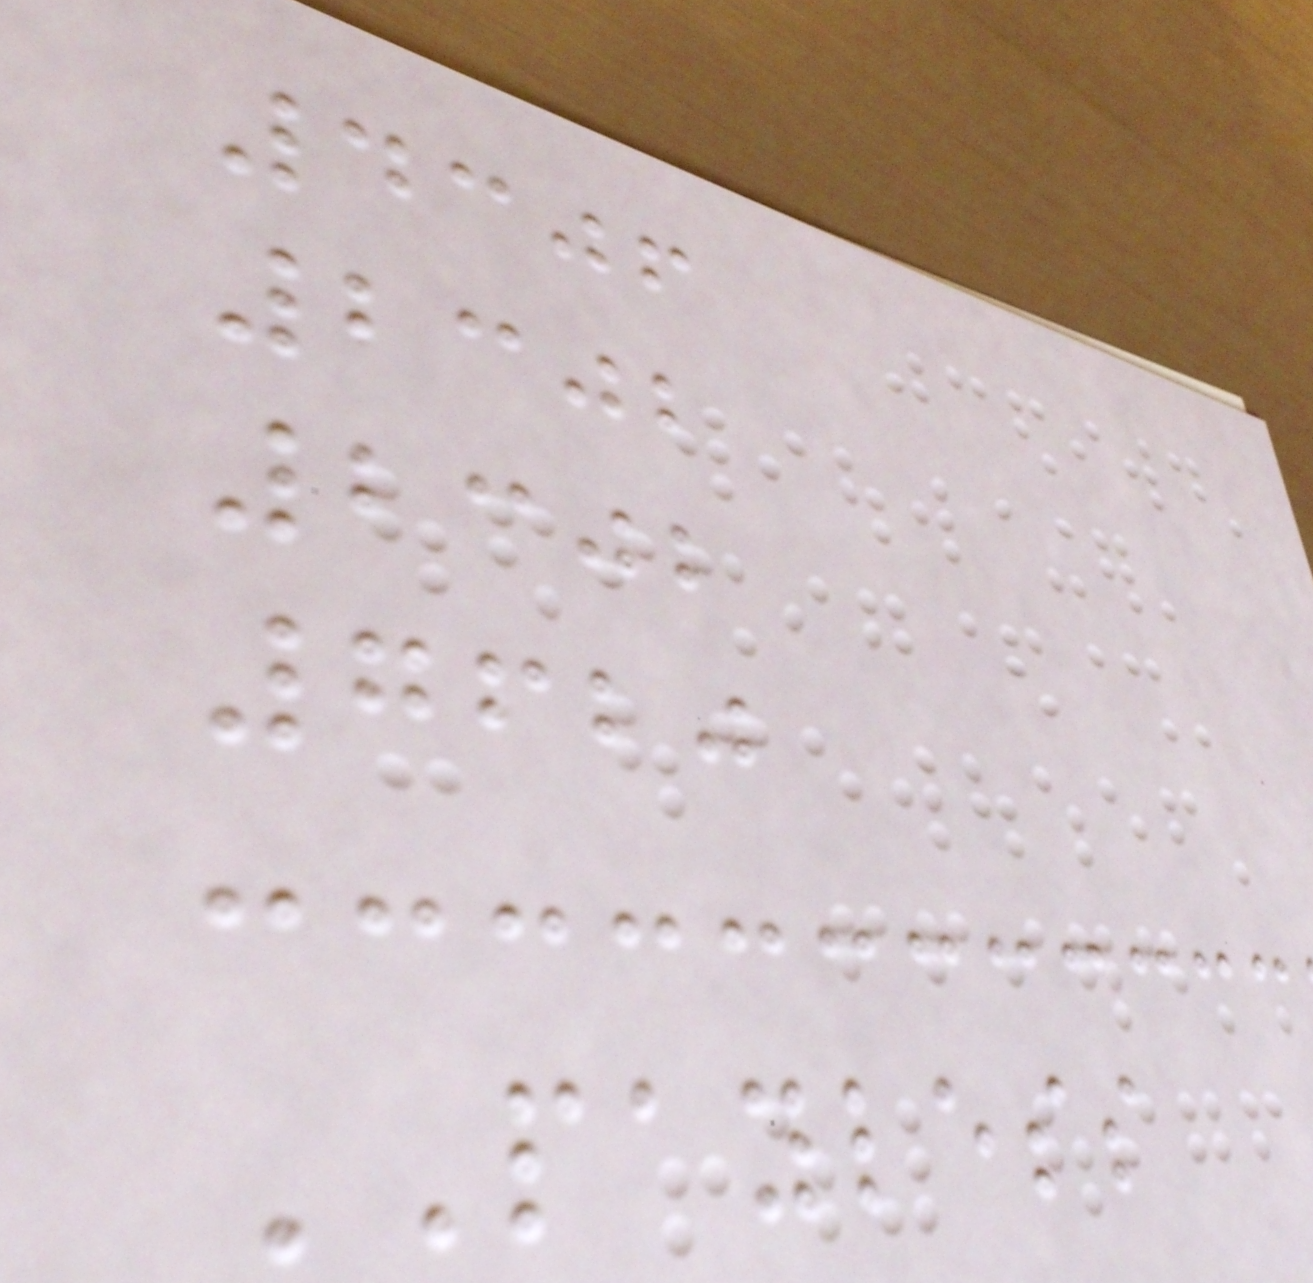4306
2302
2302
7620
PAYLESS
